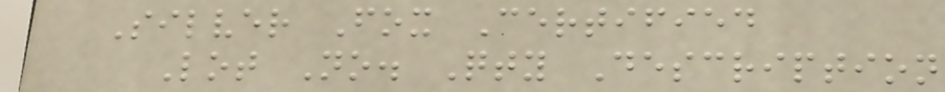Silver Fox Certified
Lot No. Qty Description
